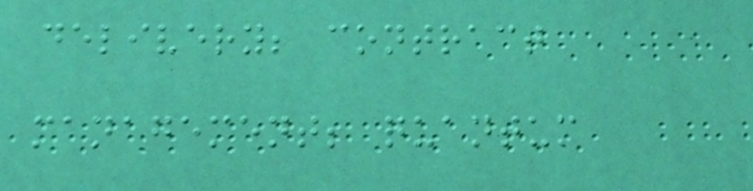delivery; contract
management; quantum
